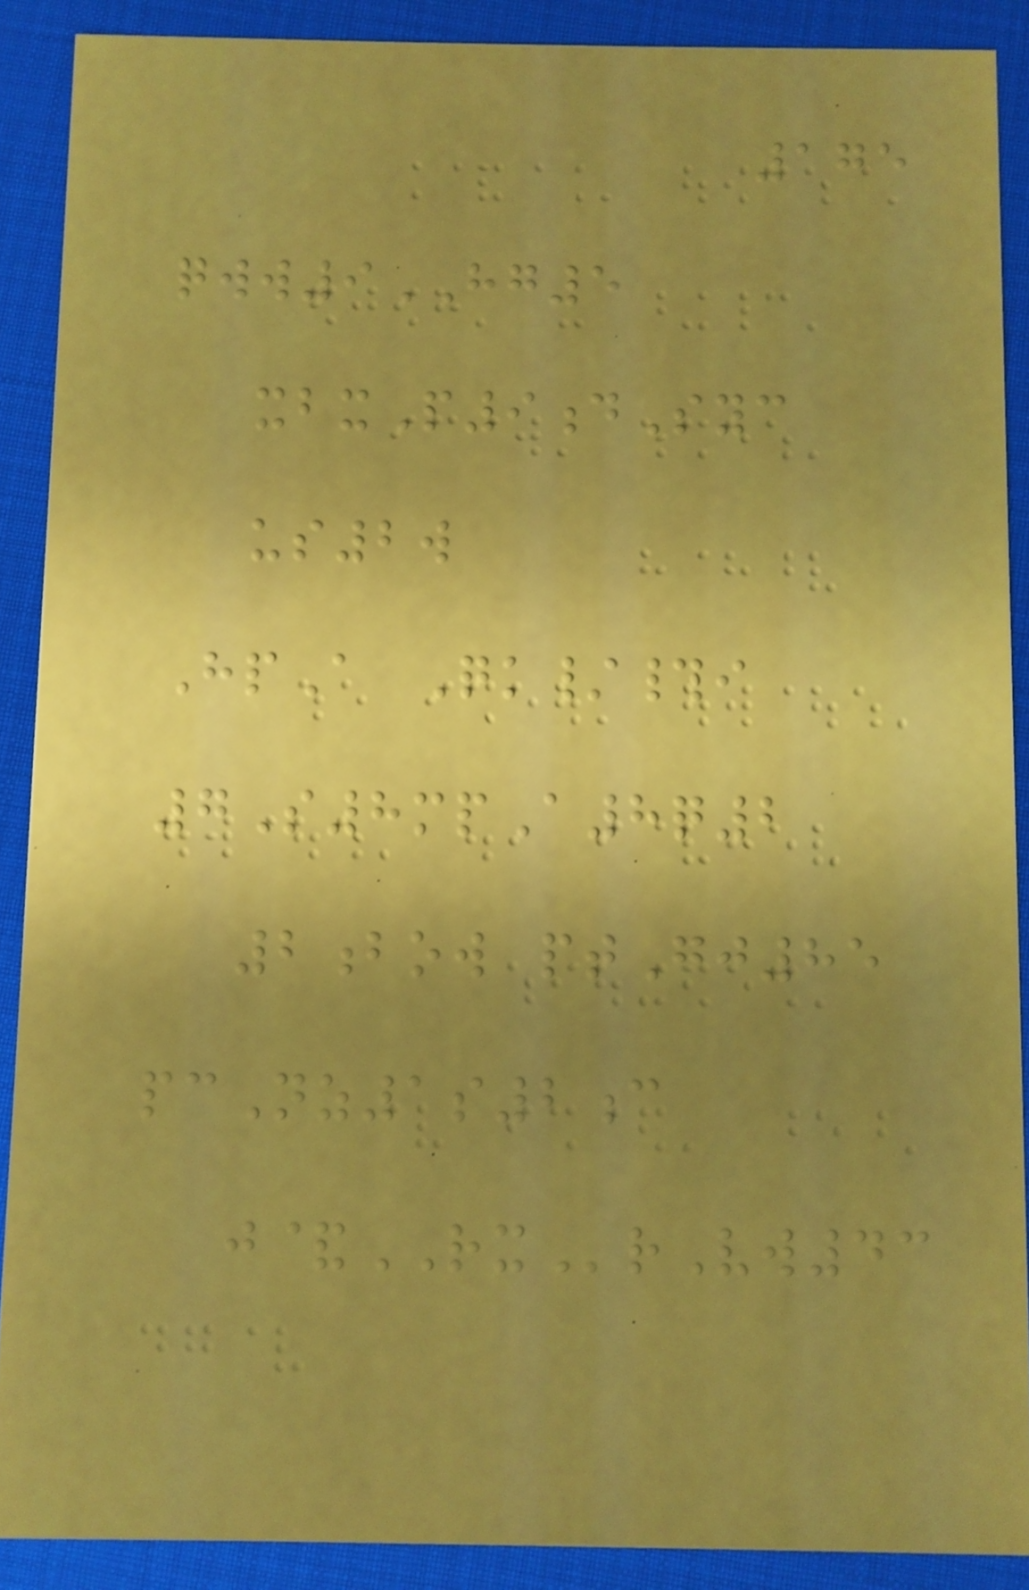175
qww9HG5
xbxP9dSyc
us2w
HpA Qk/#i
7S8mpA8q2
2bow ptGj85
pcNz1s2c
j&RXrVw43
